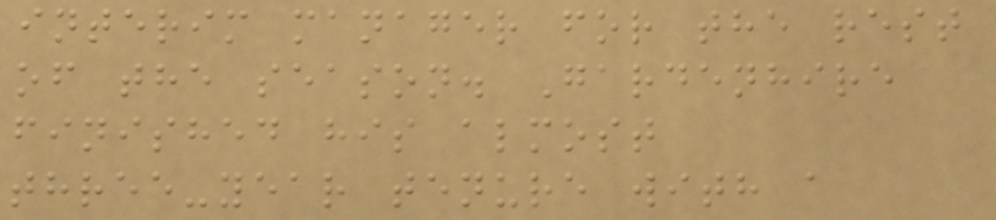interim manager for the rest
of the season. Gardenhire
finished his almost
three-year tenure with a
